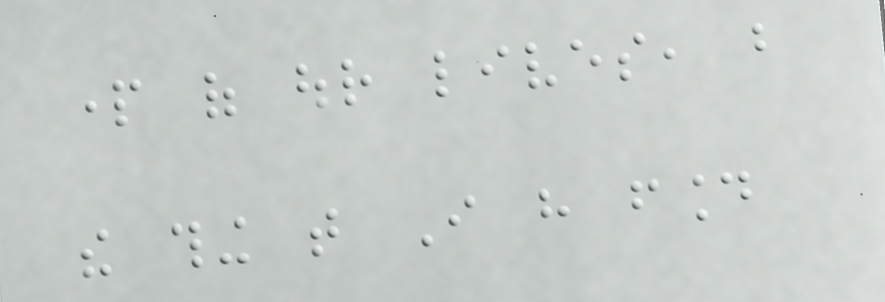part of our lives, but
the thing that I have found
